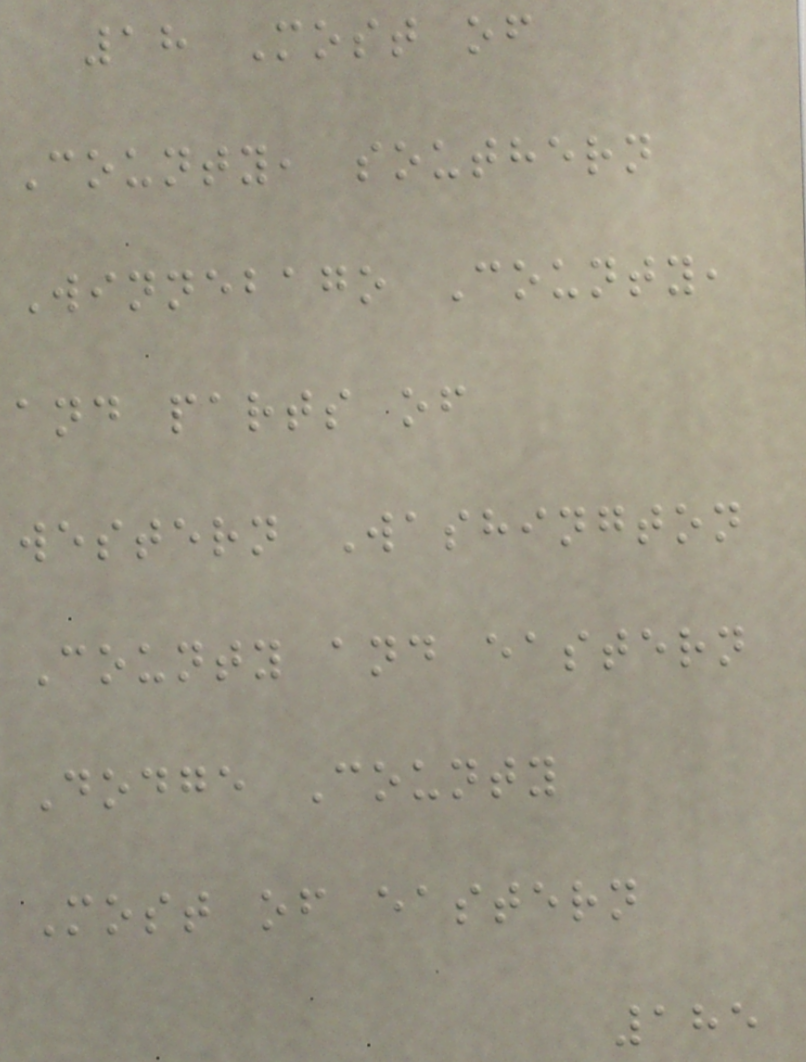18 Most of
County, southern
Winnebago County,
and parts of
western Washington
County and eastern
Dodge County
Most of eastern
185
